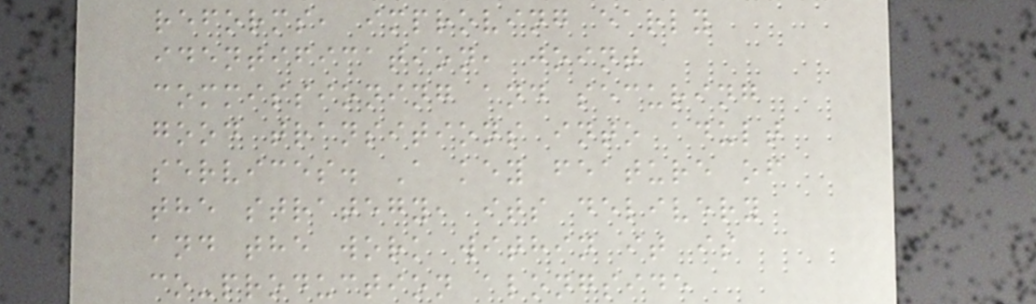reforms, improving early
identification, joint
commissioning and securing
good transitions into adult
services. A key feature of
the strategy, its delivery
and the work within it is
co-production alongside
